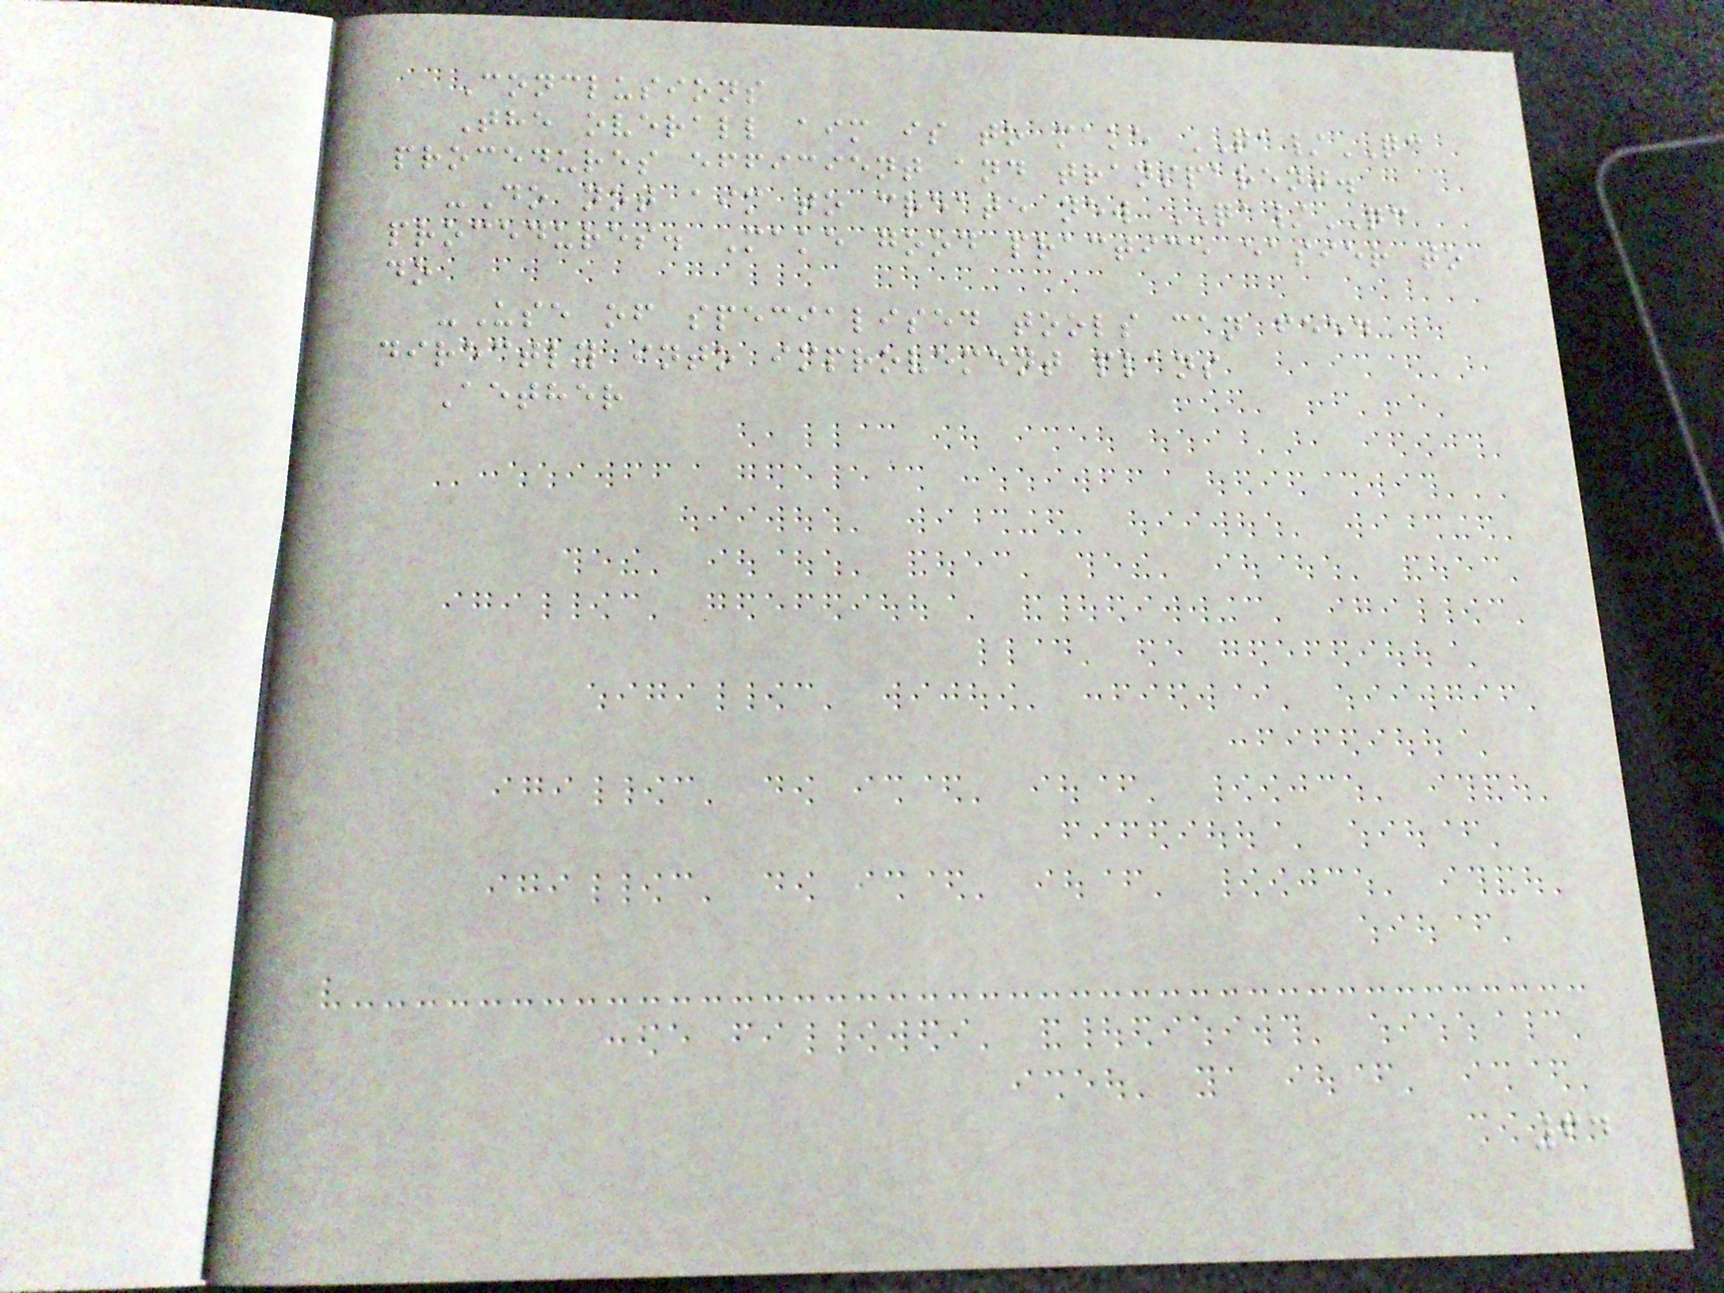Conclusions
The overall aim is to make QA/QC
procedures efficient and transparent.
-Do not aim to create new QA/QC
procedures. Make good practice easier to
do
-Use of specialised tools can feed
directly into improvement plans
Aether
64
